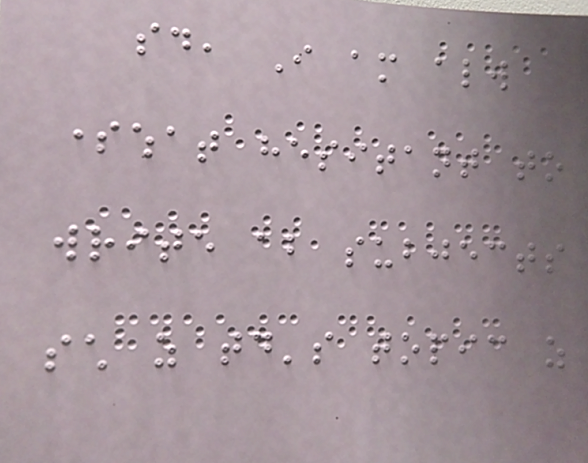said, I am always
somewhat hesitant to
write about subjects
such as today's topic as
